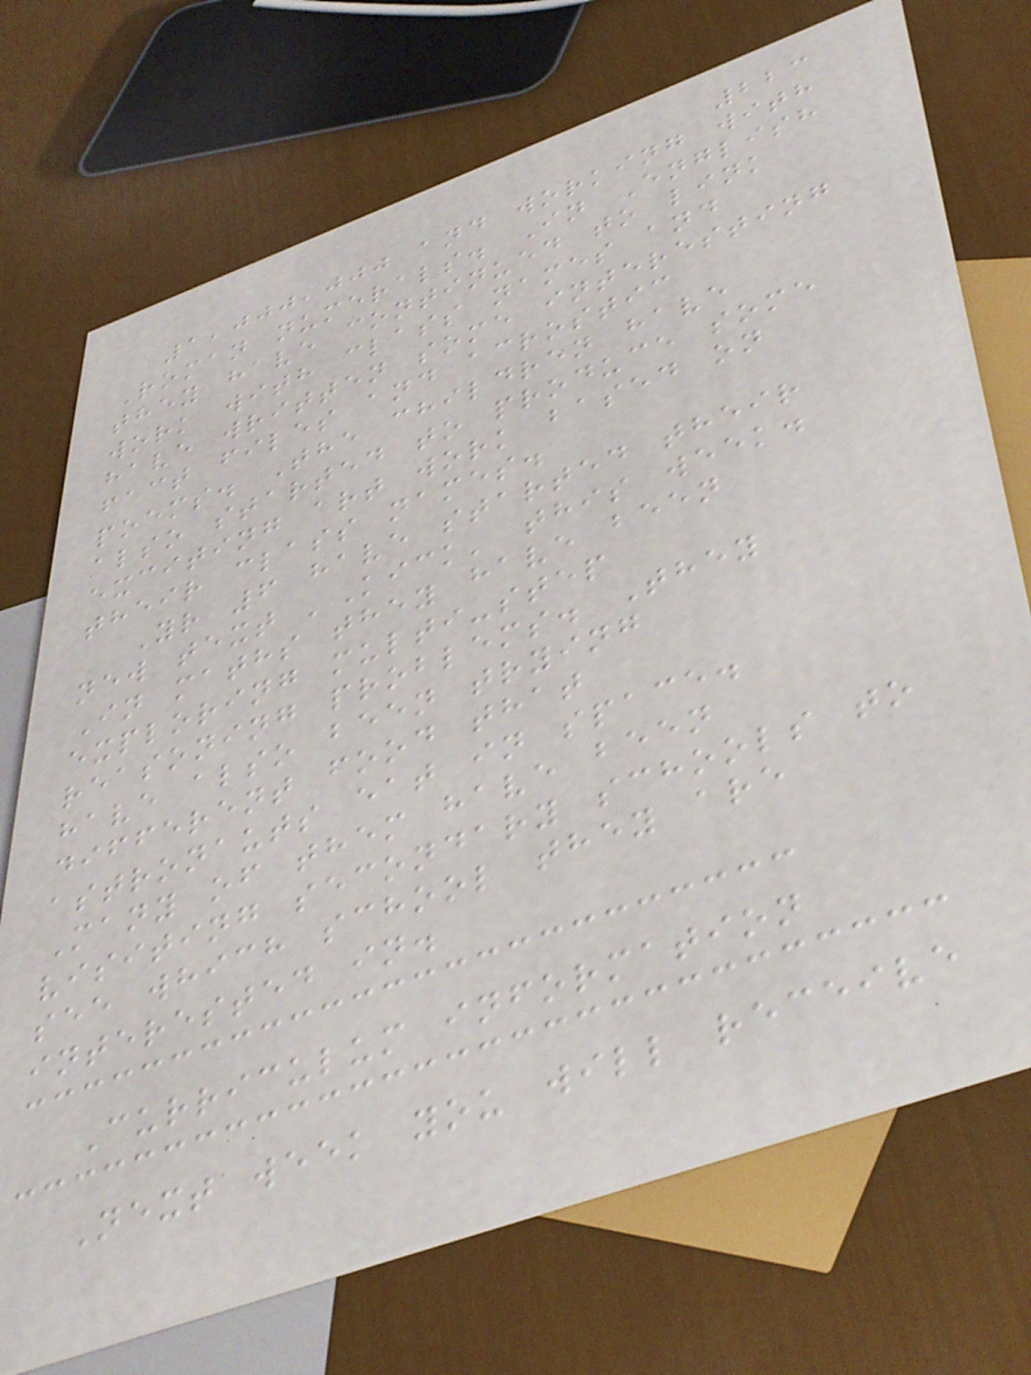223
1,000,000 and working with
Roman numerals. In English
they have continued to link
work with class names and
have written some interesting
fact files and acrostic
poems. The children have
also started to produce some
exciting art work based on
their class names.
Yr 6 have started their
new text 'Kick' this week.
In maths they have been
exploring multi-step
reasoning problems. They
have also been trying
different food that
astronauts eat in space.
Many of them have been
visiting secondary schools to
see which school they are
interested in.
Curriculum information
Next week you will receive
